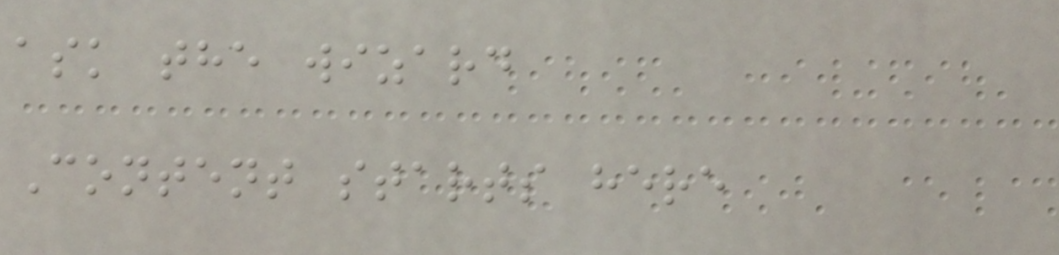ask the wizard
Content starts here
